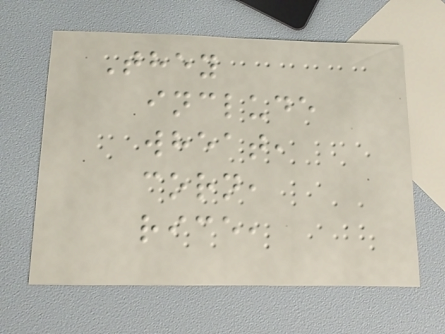They
include
wheat,
corn,
rice,
